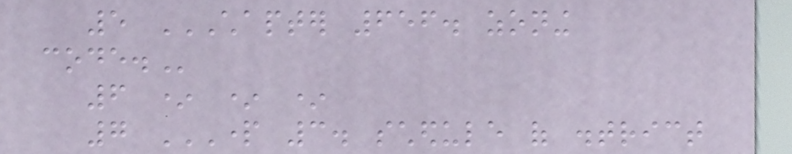5 CHAPTER 656. ZONING
CODE.
6 * * *
7 PART 3. SCHEDULE OF DISTRICT
